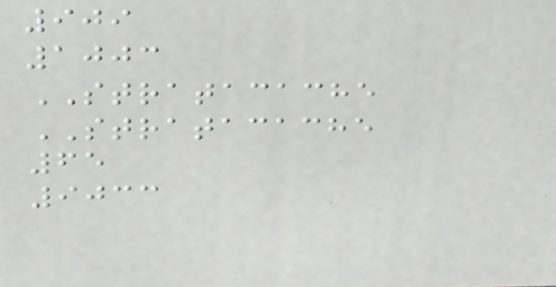909
1003
STRATACACHE
STRATACACHE
65
9033
